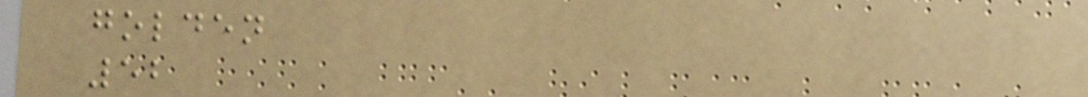golden
52
